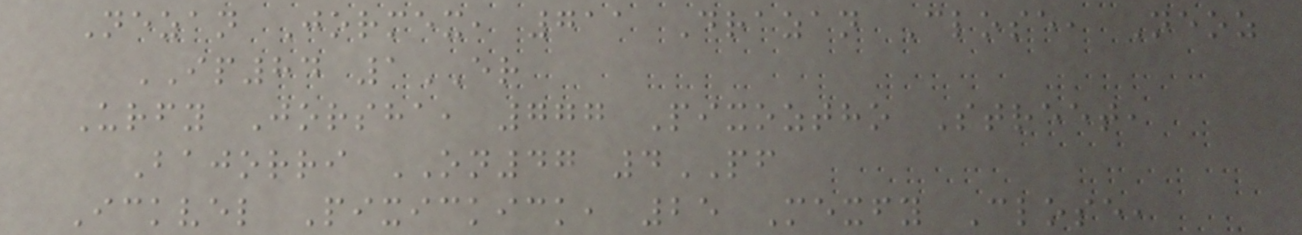Nezan Jormex, 711 Drazan Close, Neoz
IP84 1ER
Urfy Jorsha, 777 Pixoztho Street,
Bajorri ON47 4PF
Ickvel Pixickick, 25 Mexfy Close,
